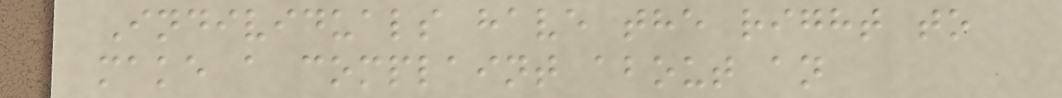Individuals have the right to
make a complaint about an
